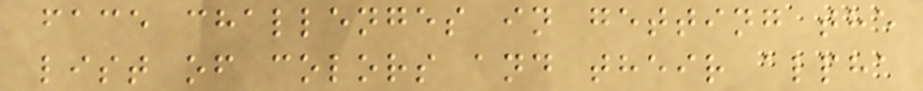face challenges in getting the
list of colors and their alpha
